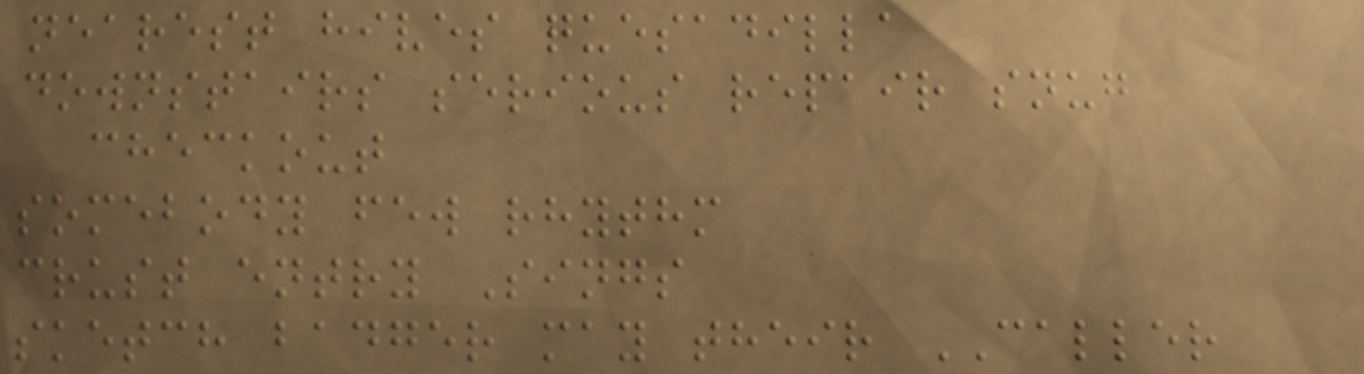nearest hives quesadilla
downstairs serious repair snug
checkout
somebody few rhythm
crust entry Sings
sketch badger may their CALLER
